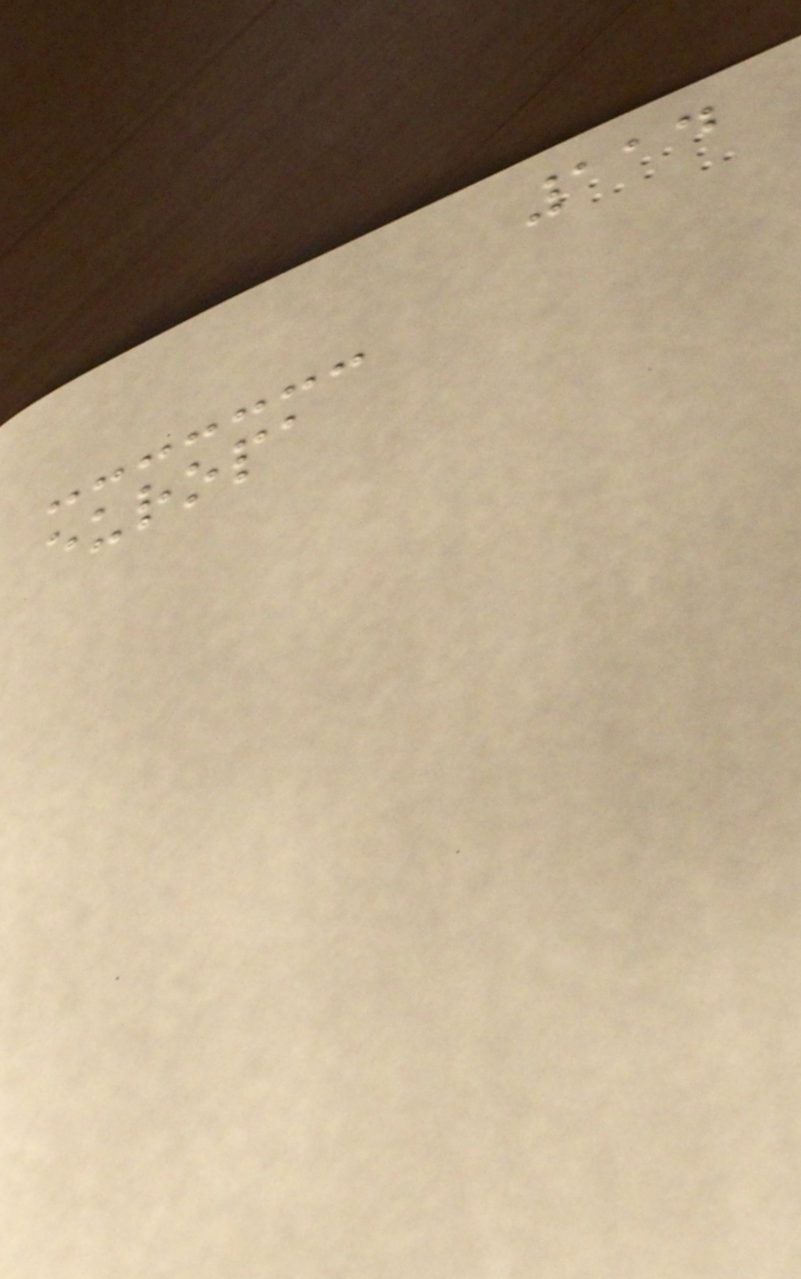114
europa
